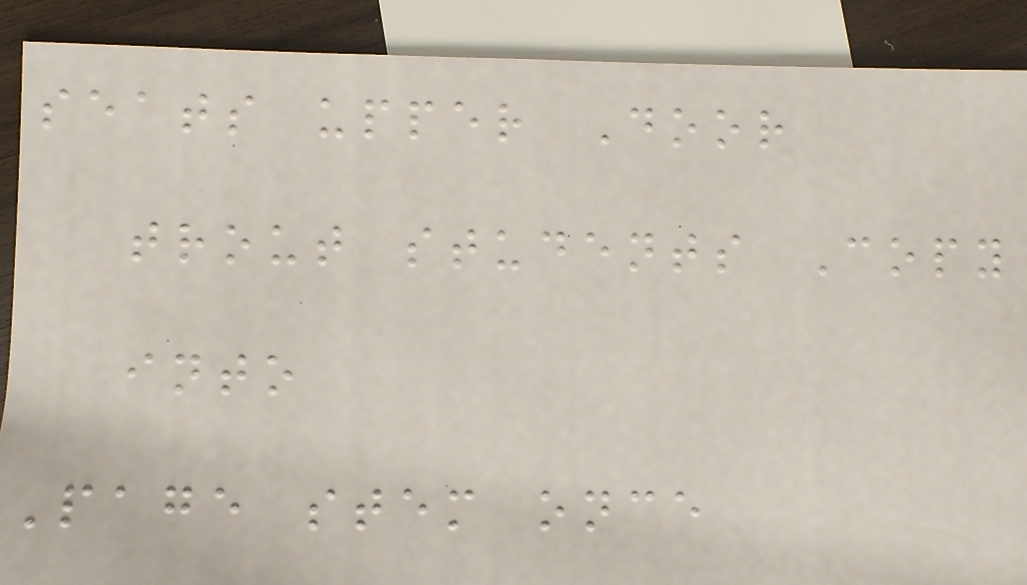seats upper Door
trout students Copy
into
Page stem once
